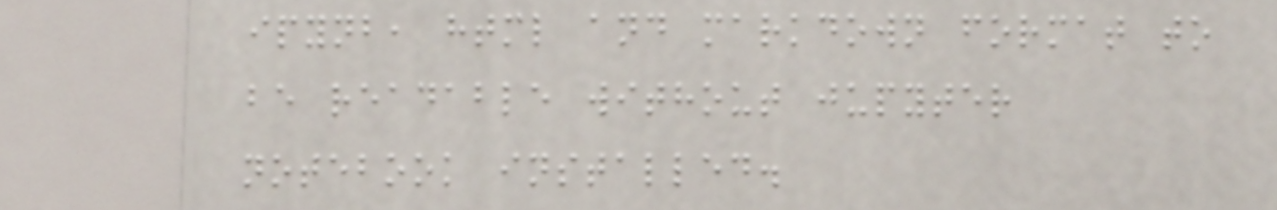ipynb, html and markdown format to
be readable without jupyter
notebook installed.
